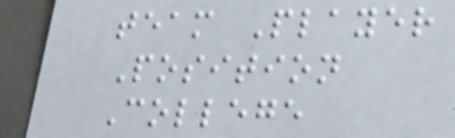team Player
Position
College
